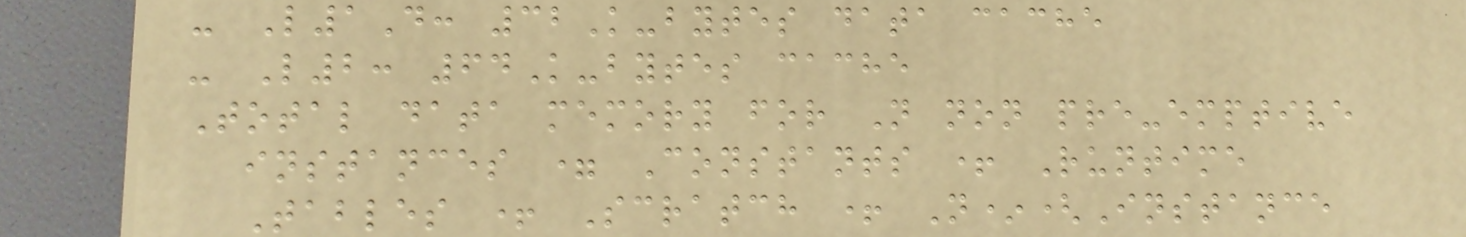- L1D: 32K-bytes data cache
- L2: 64K-bytes cache
Total data memory for N non pre-emptive
instances = Constants + Runtime
Tables + Scratch + N*(Instance
